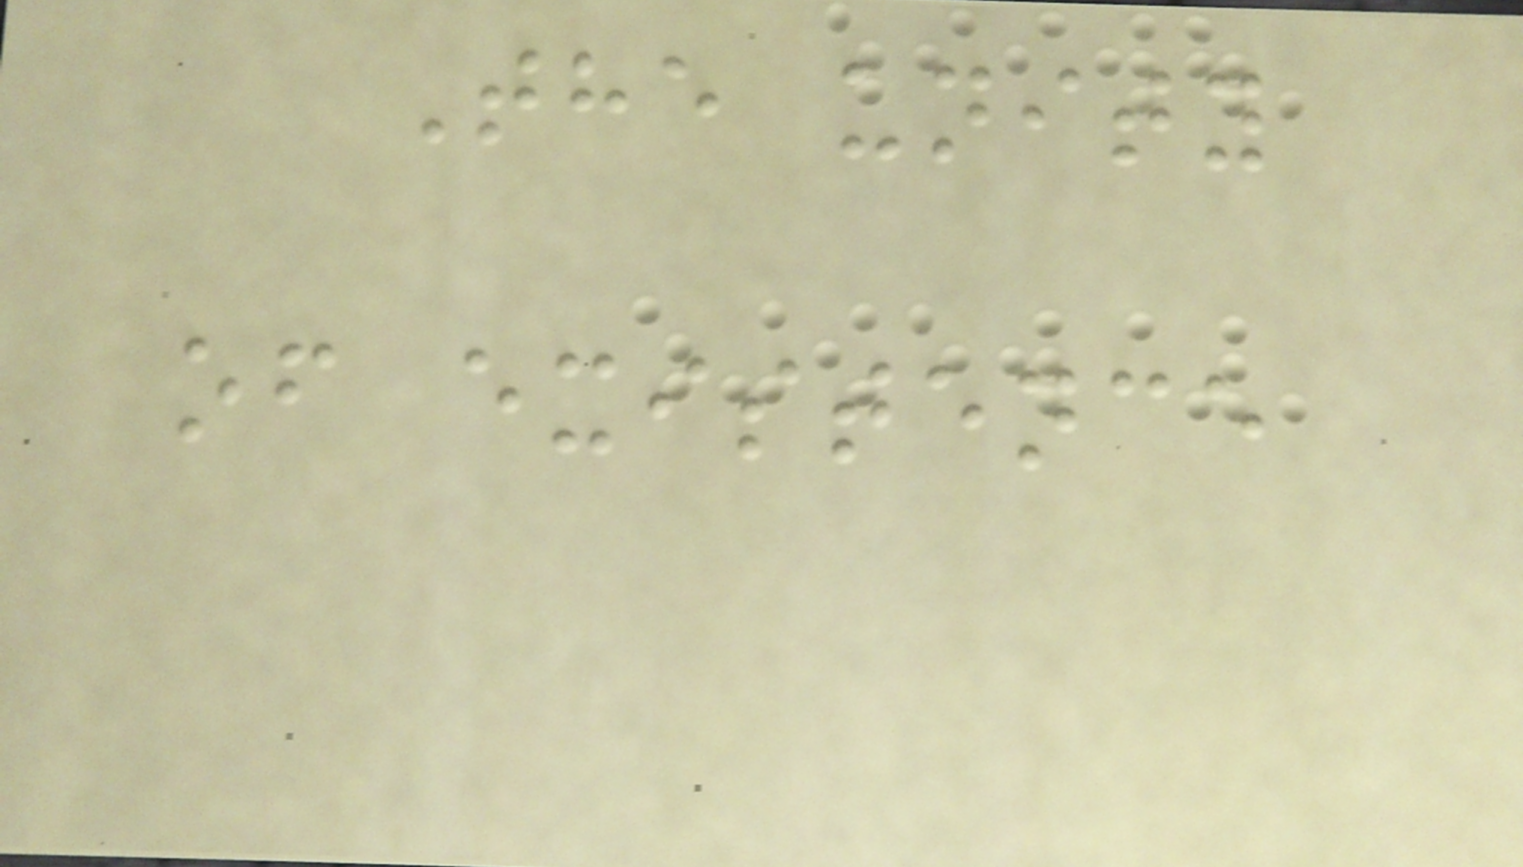The unity
of existence
